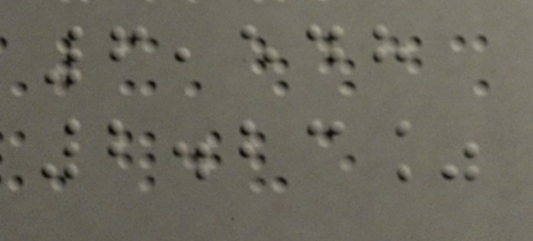6,548
2.23%
